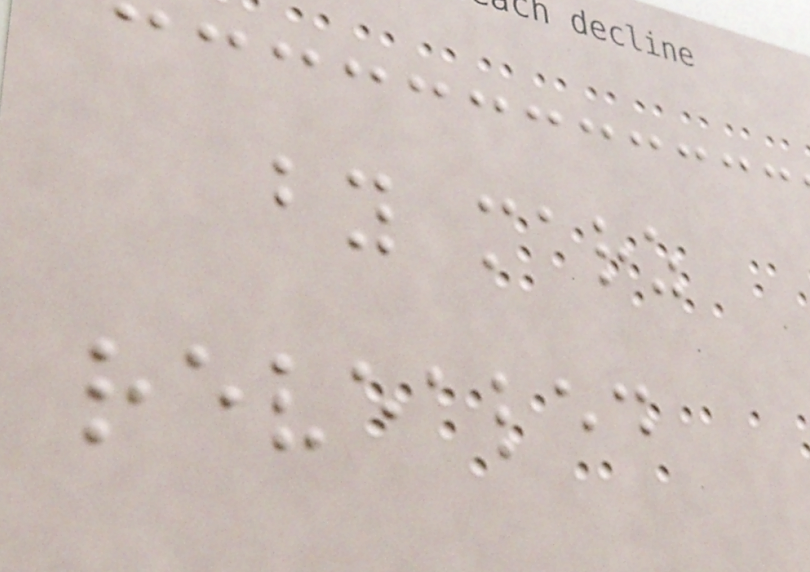by marz
revealed
